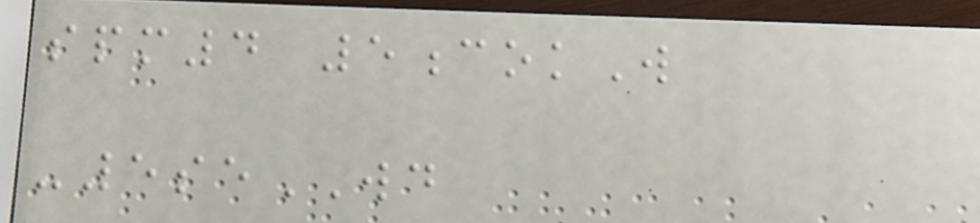spm4 5cokW
-5seWD
